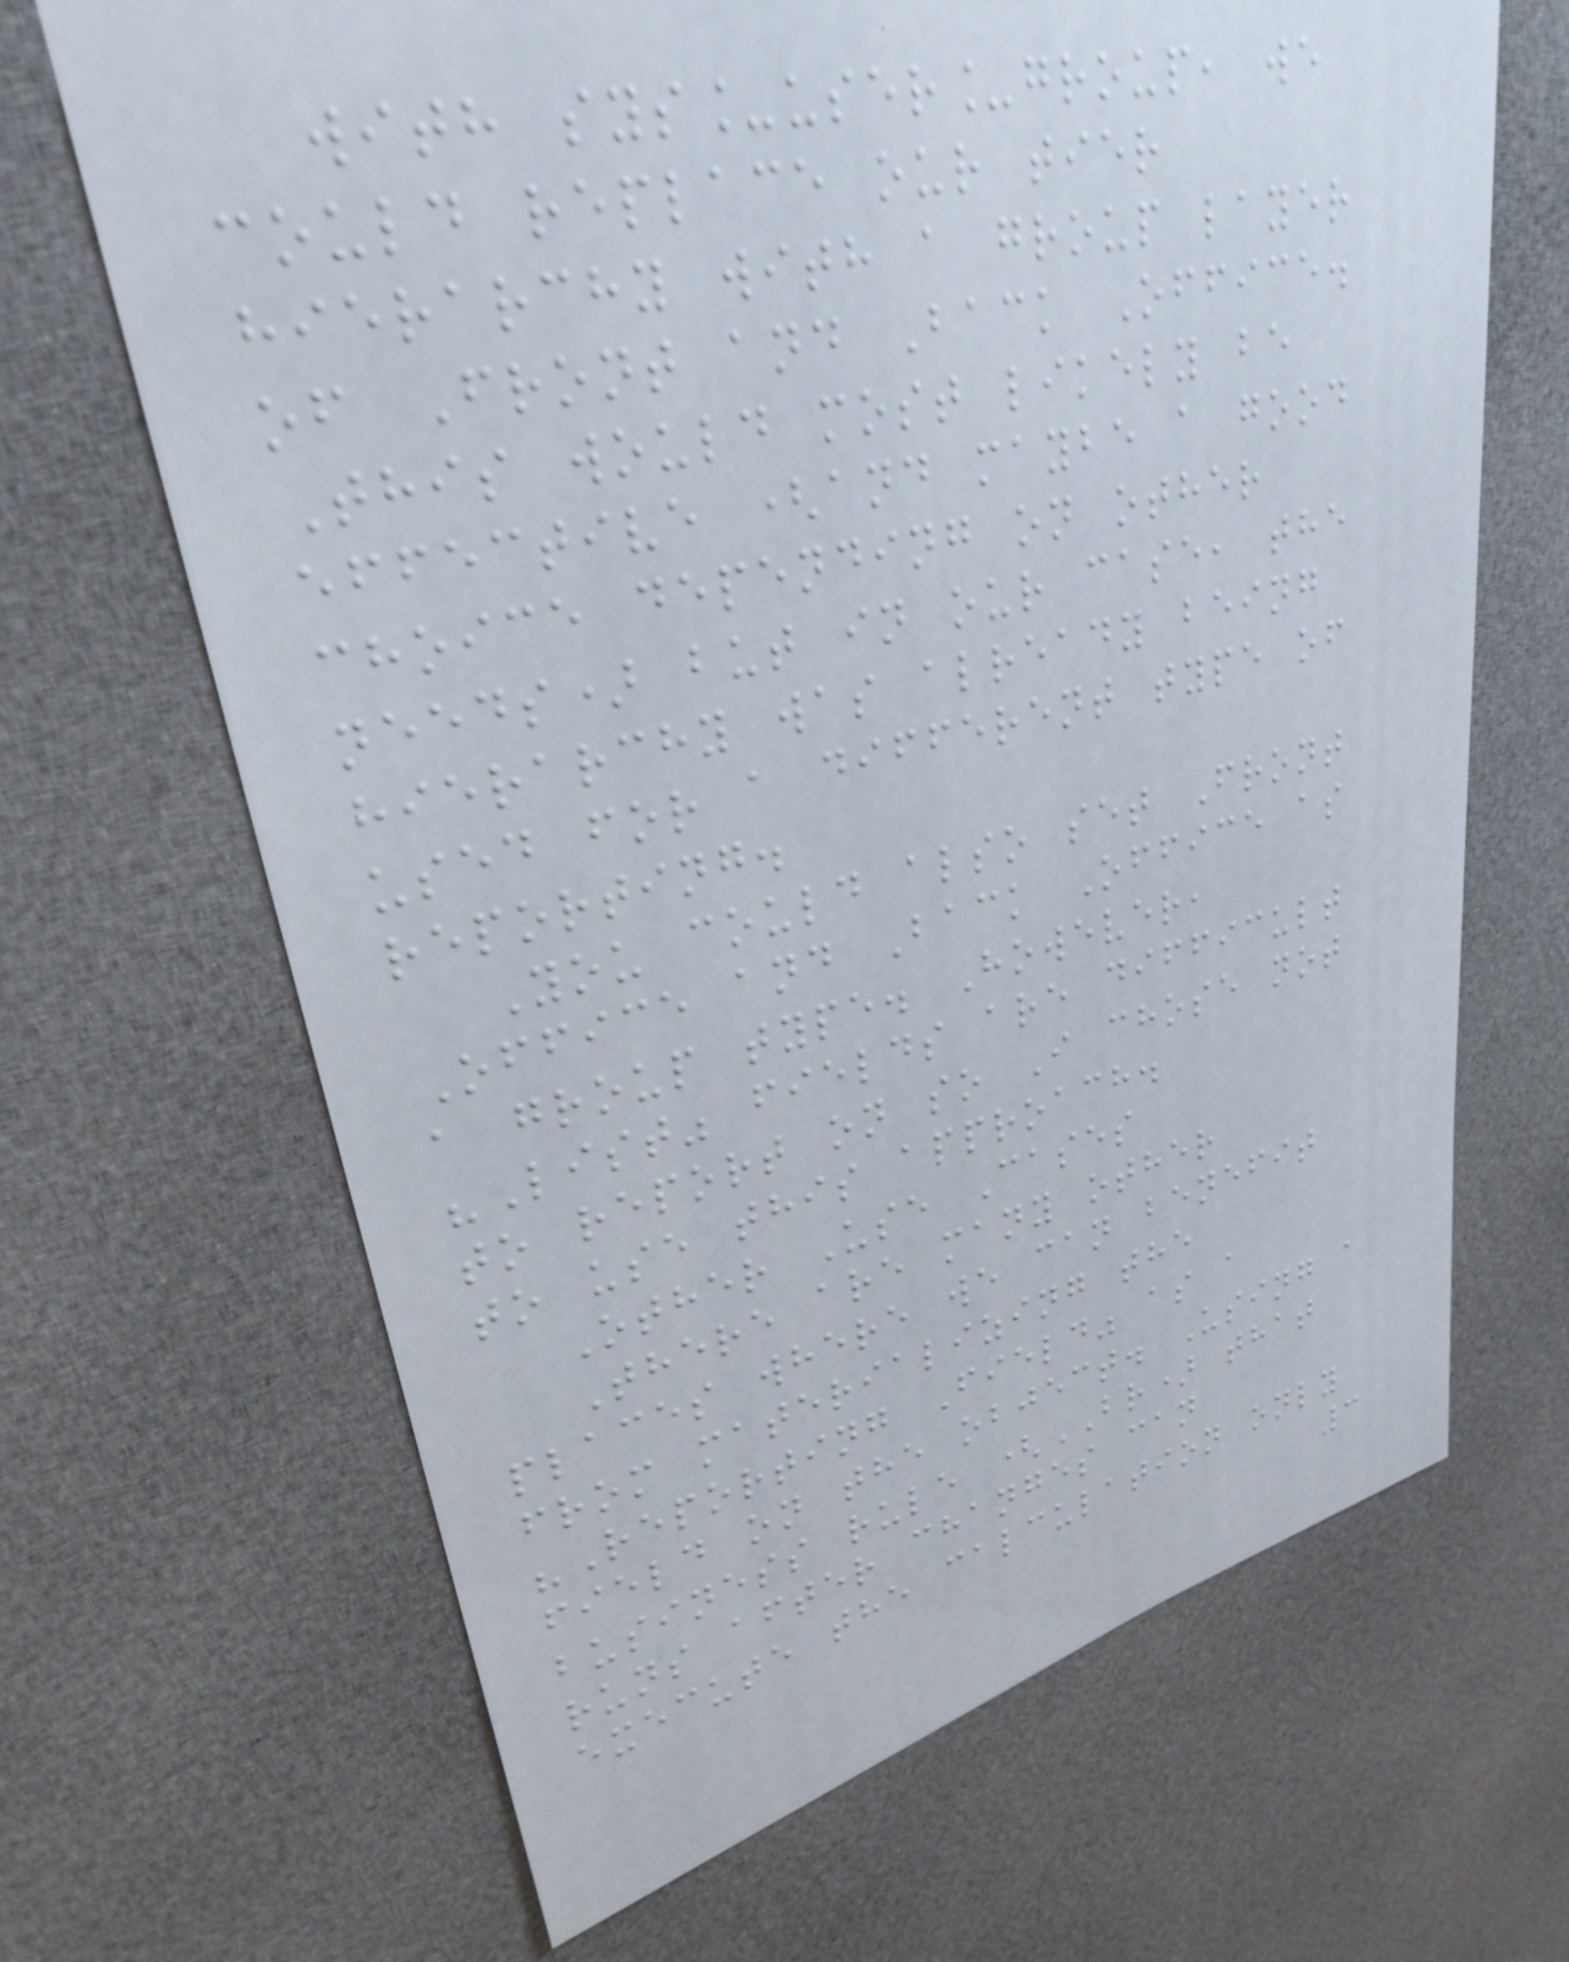with sys_user_group, we
could replace our tier
hierarchy with a group layer
of Front and Back Office.
This would most likely be
effective (and maybe a good
choice depending on other
needs) but in our case, the
hierarchy was already being
used for a different type of
reporting.
You could also set Front
Office and Back Office as
a group type. However,
"List" fields are difficult
to report on so I chose not
to use this approach.
Other Use Cases
There are many other
places where we can benefit
from materializing the
"Reporting Field" as a
field on the object. Using a
business rule (BR) that
runs after changes can
execute the calculation only
3
